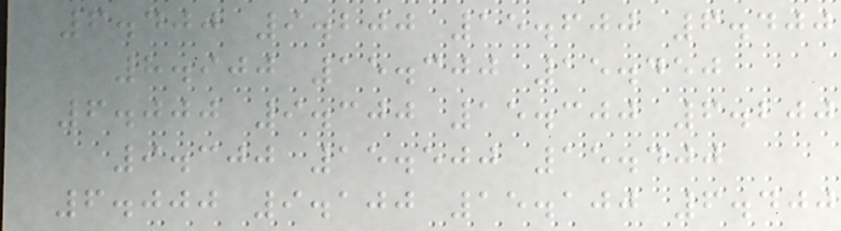6.400 9.200 15.600 6.400
8.900 15.300 15.450
6.000 9.300 15.300 6.200
9.300 15.500 15.400
6.000 9.100 15.100 6.400
